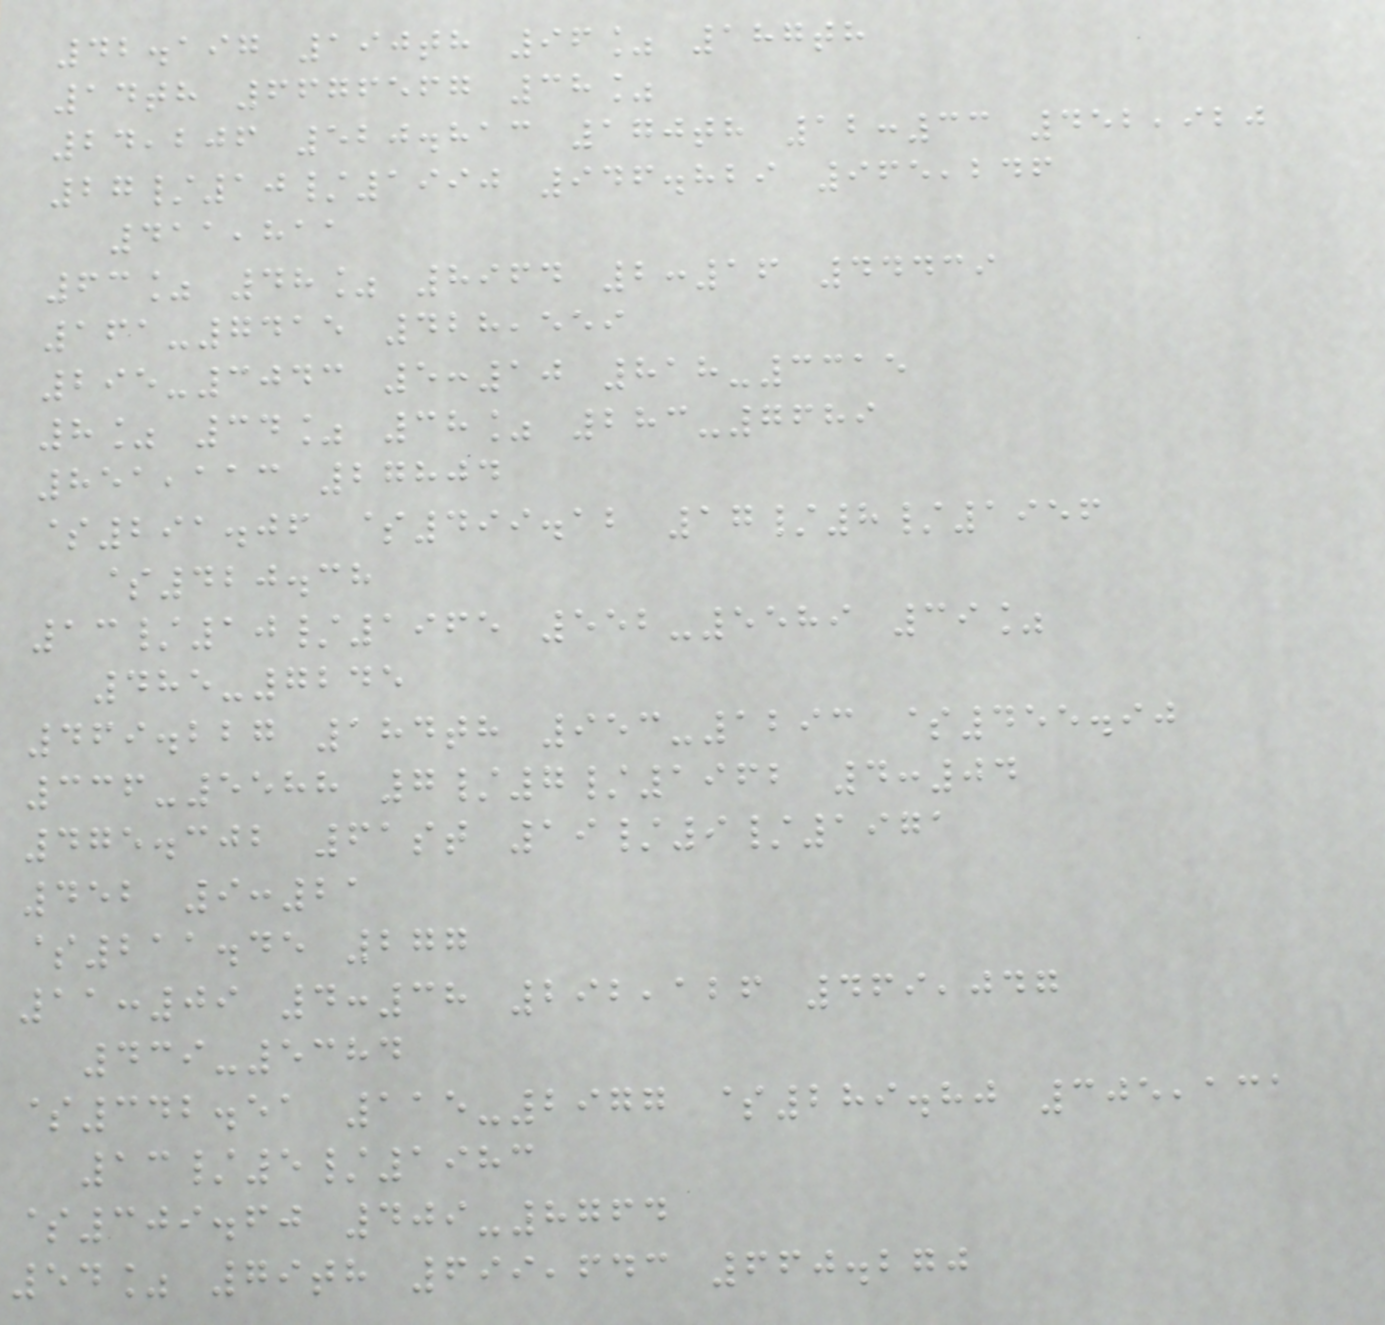42.197 190th 96% 187th
14th 6676567 38%
24,206 520.813 170th 12:33 452,920
27/10/1990 946.829 965,246
411,811
63% 48% 8964 2:16 44439
161-7415 428,559
295-3043 5:10 818-3315
8% 34% 38% 283-7689
851,113 27804
$291.06 $499.12 17/8/1956
$420.38
13/10/1965 552-5589 39%
485-7245
469.227 184th 953-1293 $455.90
336-5588 7/7/1962 4:04
475.302 61st 19/9/1971
452 9:21
$211.45 277
11:09 4:38 292,126 469,047
439-5384
$342.51 115-2977 $289.80 305,131
13/5/1983
$309.60 409-8764
54% 79th 699,643 660.270
